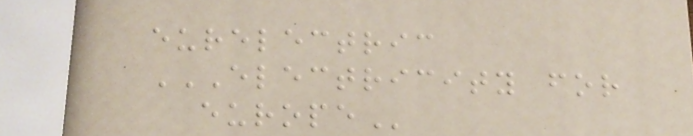eurelectric
ELECTRICITY FOR
EUROPE
